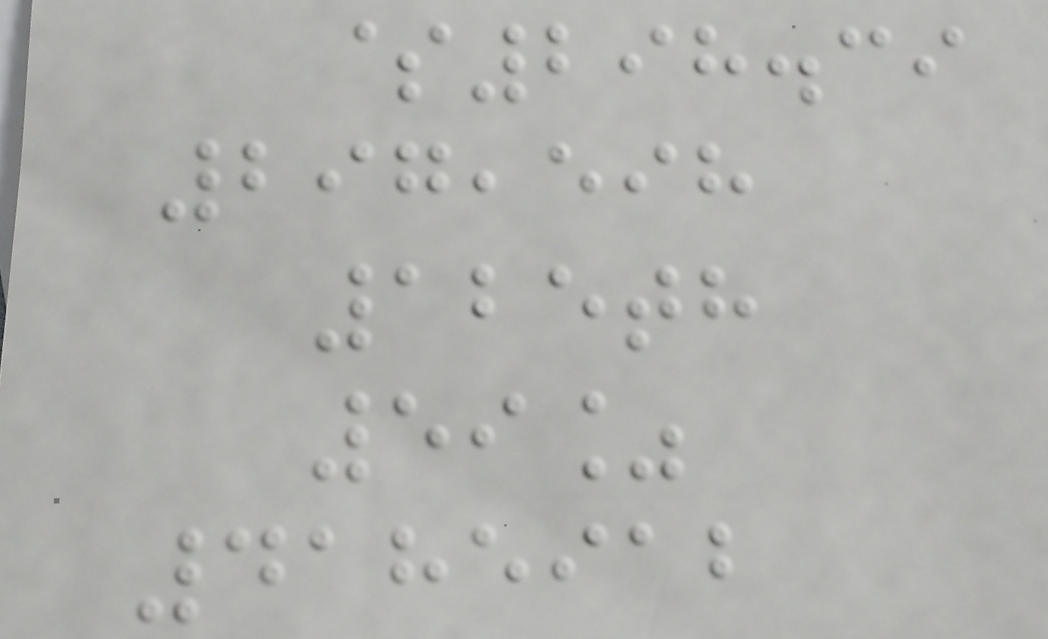$298.39
297,598
125th
59%
4185912
